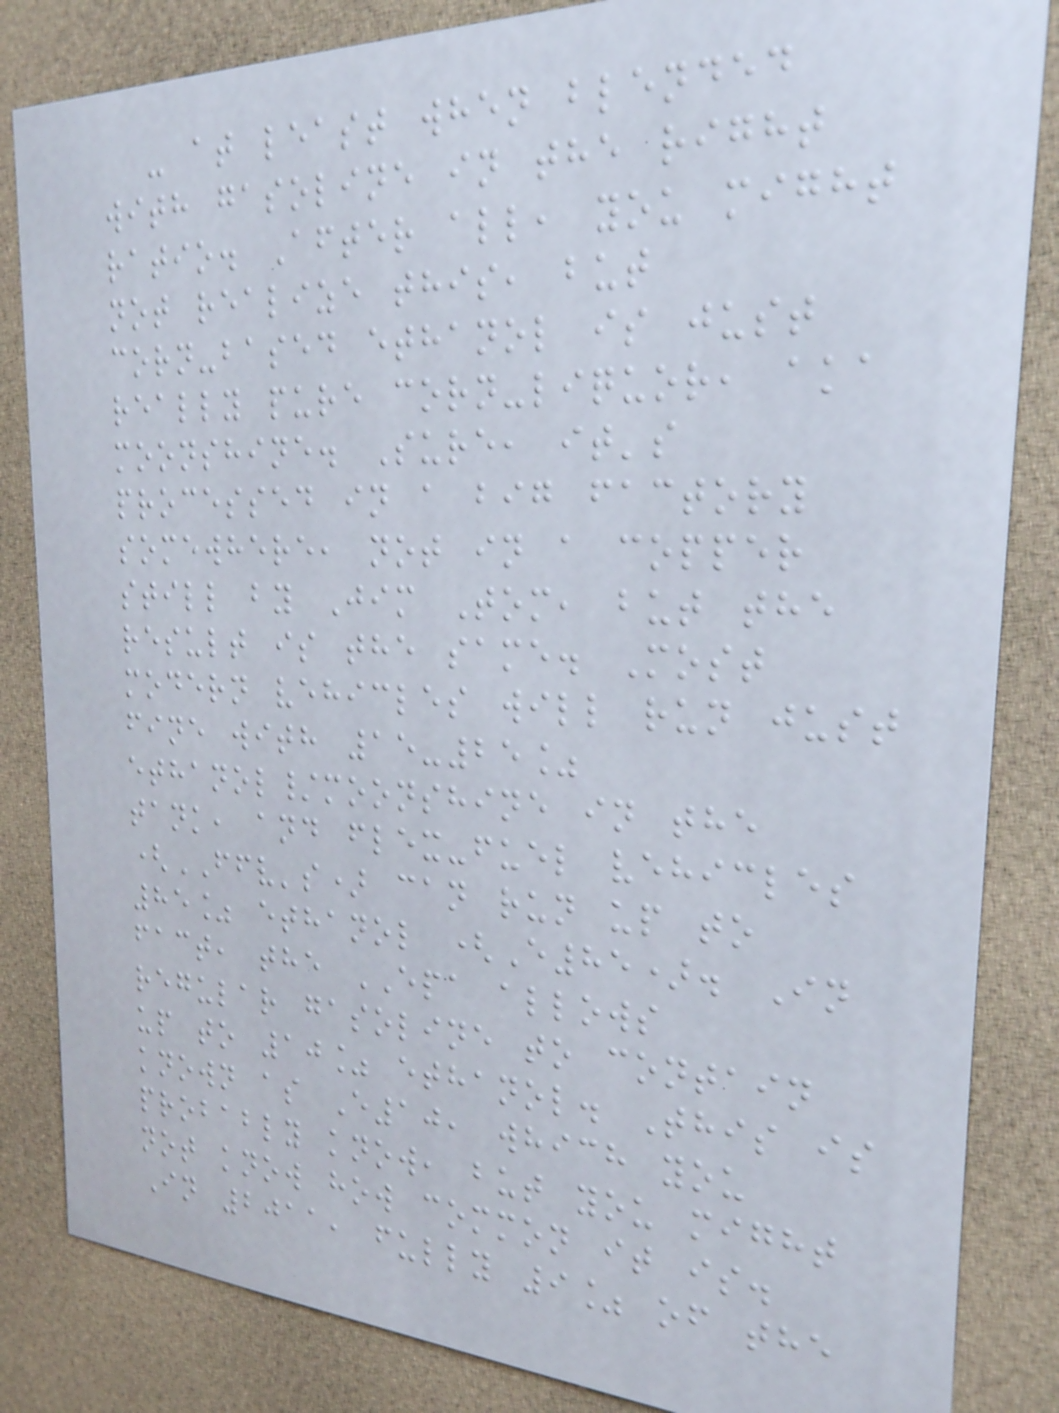- at least when blended
with gasoline in the right
ratio. After all, you might
not realize this, but
corn-based ethanol is just
really pure corn-liquor, aka
moonshine. Sure, it's
processed in a big factory
somewhere, not in a copper
still by Jim Tom, but the
result is the same. Most
modern vehicles will run just
fine with 15-25%
ethanol/moonshine in the
tank, and flex-fuel vehicles
(FFV's) can run up to
85% ethanol (E85). In
fact, the EPA allows
regular gasoline to contain
up to 10% ethanol. This is
known as E10, which you
probably know, but you might
not know how common it is.
In 2011, fully 9% of the
